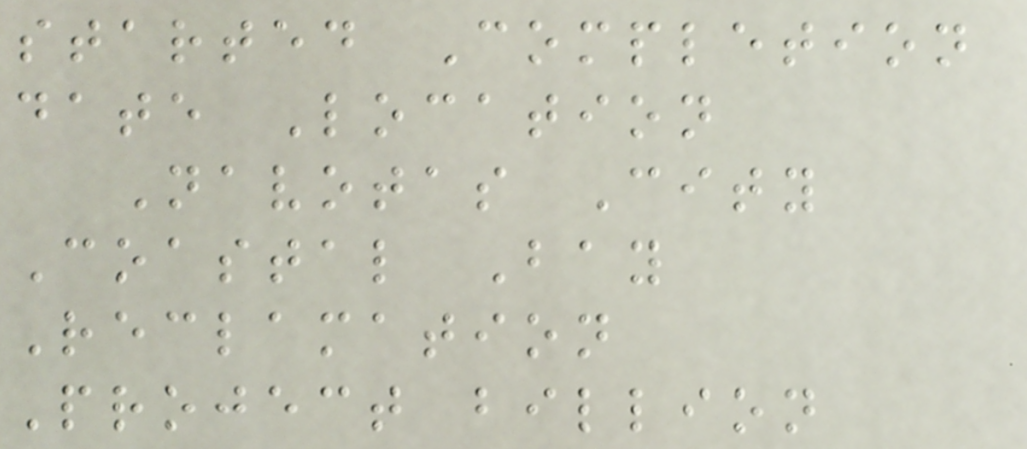started Completion
date Location
Navotas City
Coastal Bay
Reclamation
Project billion
